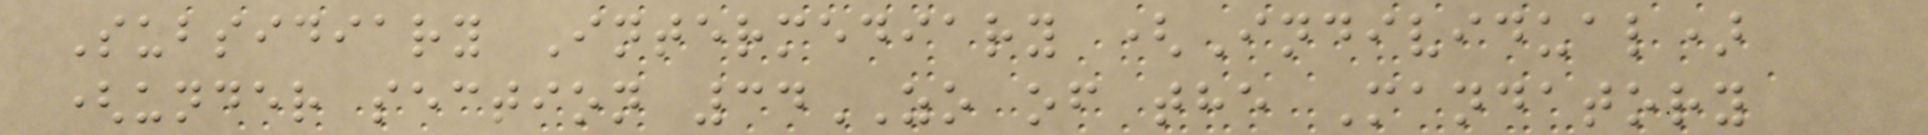Subsidiary Intermediary (Individual)
(under section 34ZO of the Mandatory
